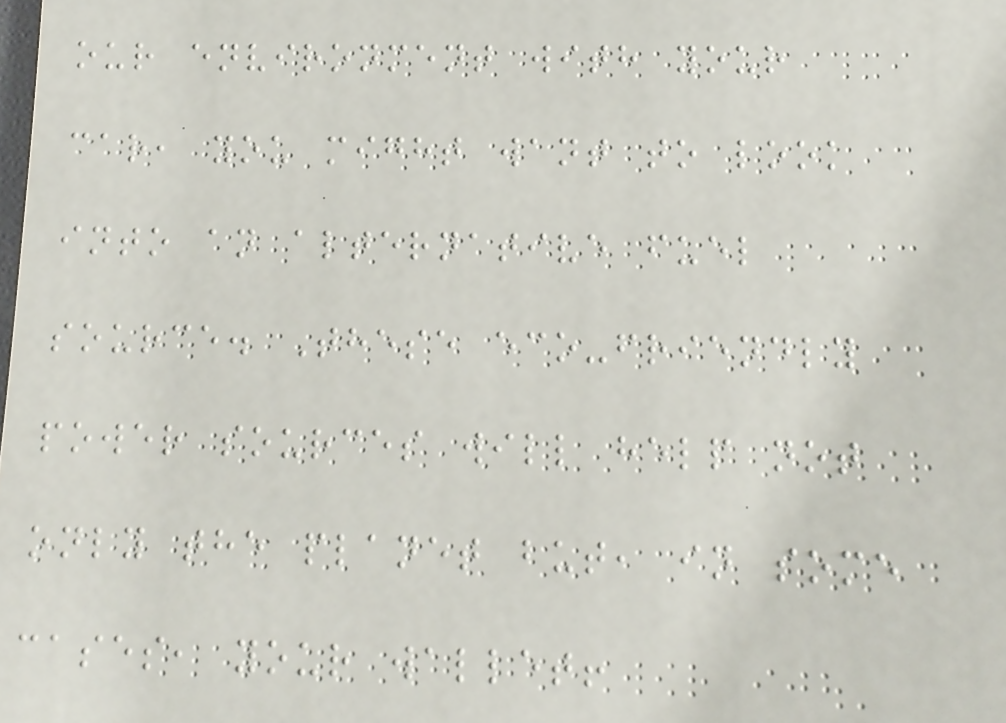our environment with your
car, you might want to look
into an alternative fuel
source. These eco-friendly
power sources will help not
only the planet but, in some
cases, your wallet!
